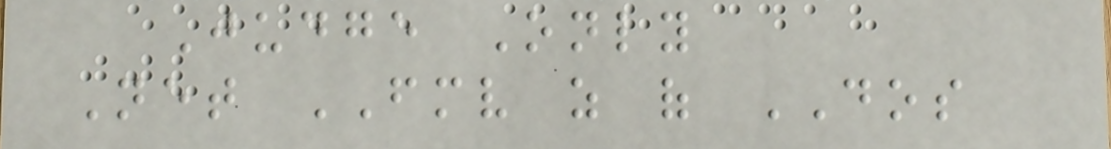Judge Only
Net FMV as of DOS
